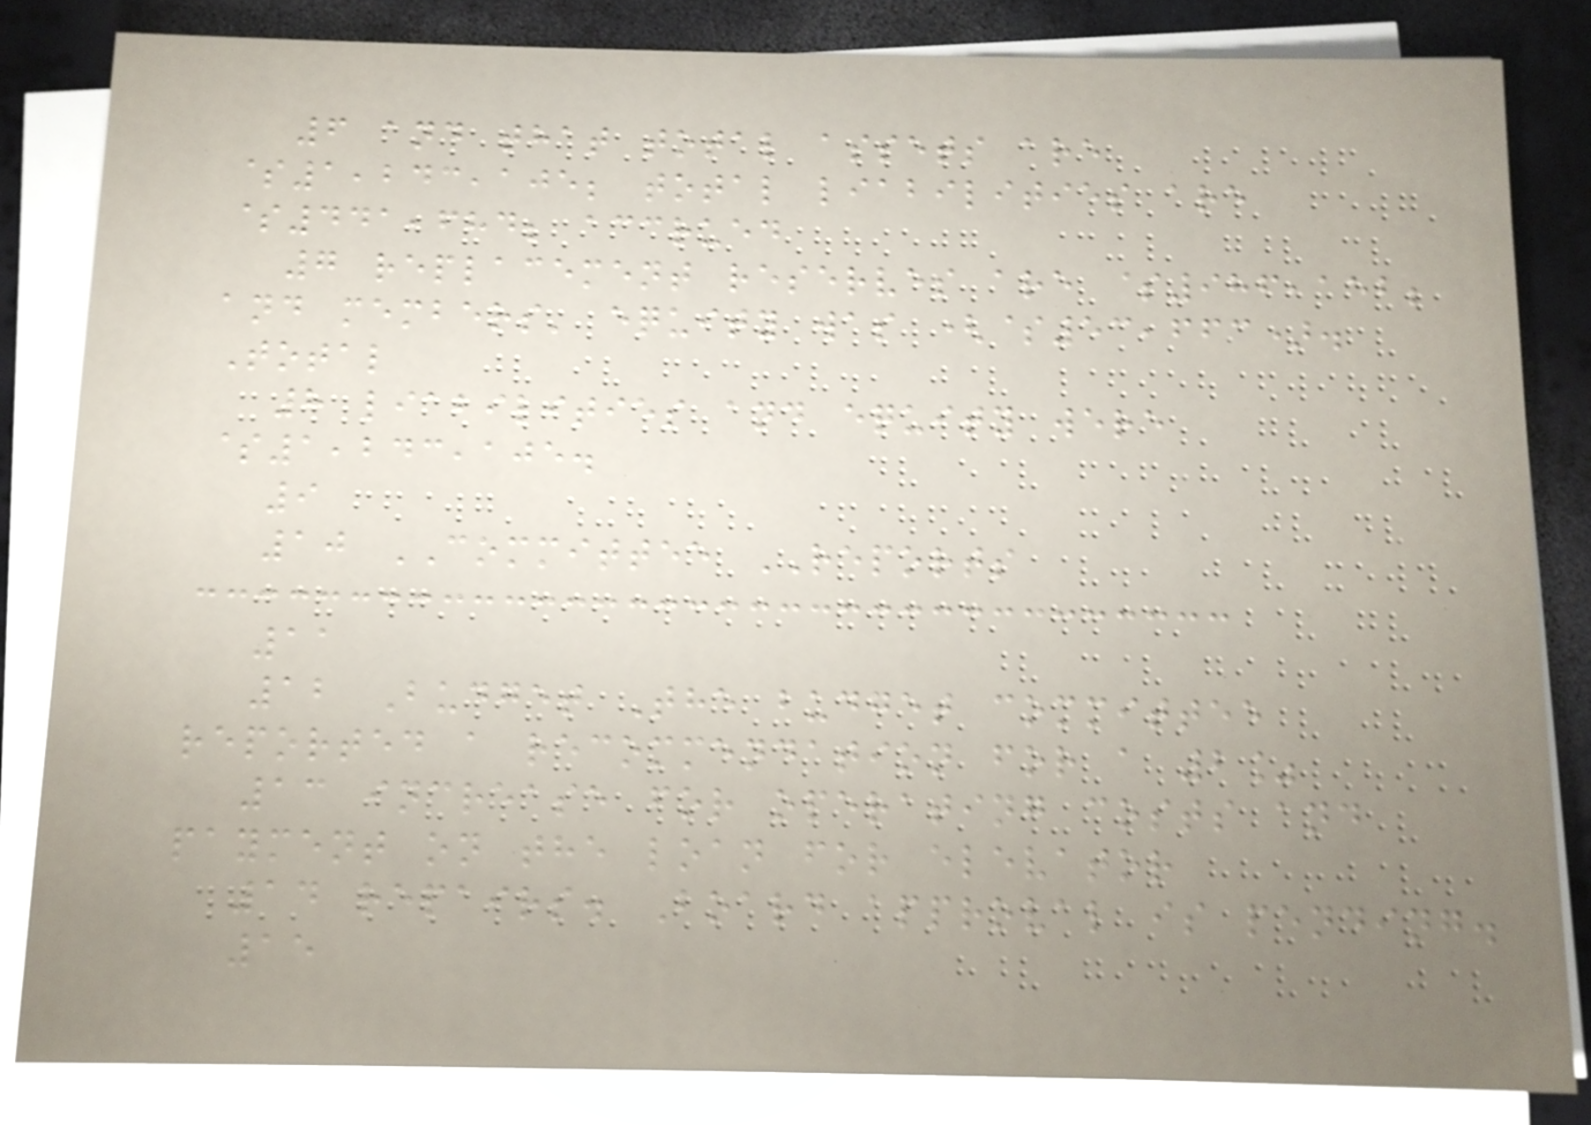6 and that total assets are
$1,243,105; total liabilities are
$441,684; accrued
7 replacement reserves are $986,152;
and members' equity was ($53,663).
Total
8 liabilities and equity were
$1,243,105.
9
10 COMMITTEE REPORTS
11
12 Budget The budget committee
reported a recommendation for a 2%
13 increase for operating costs and
payment on the loan for elevator
14 repairs. Board approval is pending.
15
